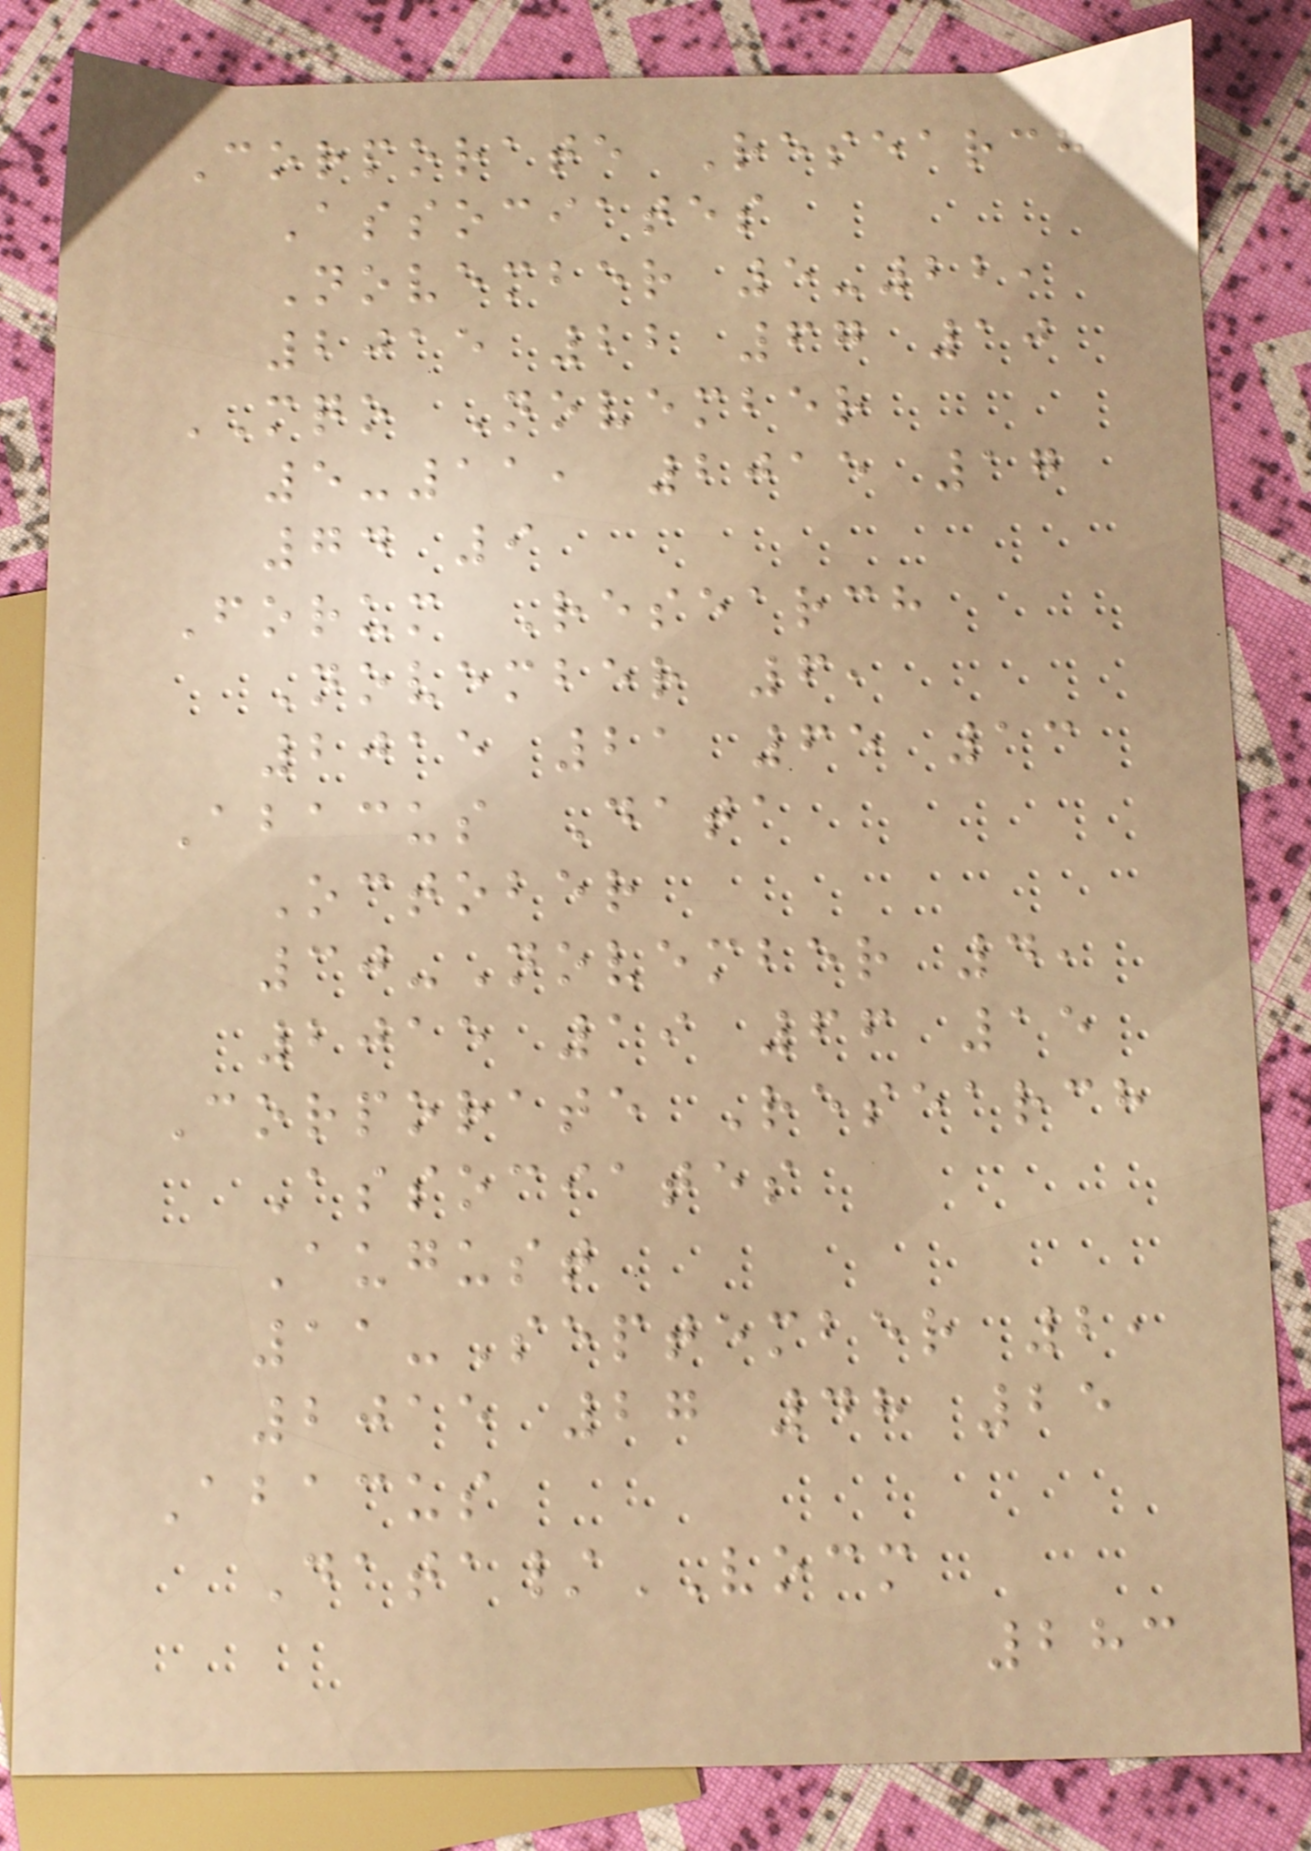Corporate Research
Associates
November 5-22,
2015 22 67 10
MQO November
5-11, 2015 17
74 9
Forum Research
November 6,
2015 21 65 13
Abacus Data
October
30-November 4,
2015 19 66 15
Corporate Research
Associates
August
11-September 2,
2015 27 48 25
Abacus
Data/VOCM
283
